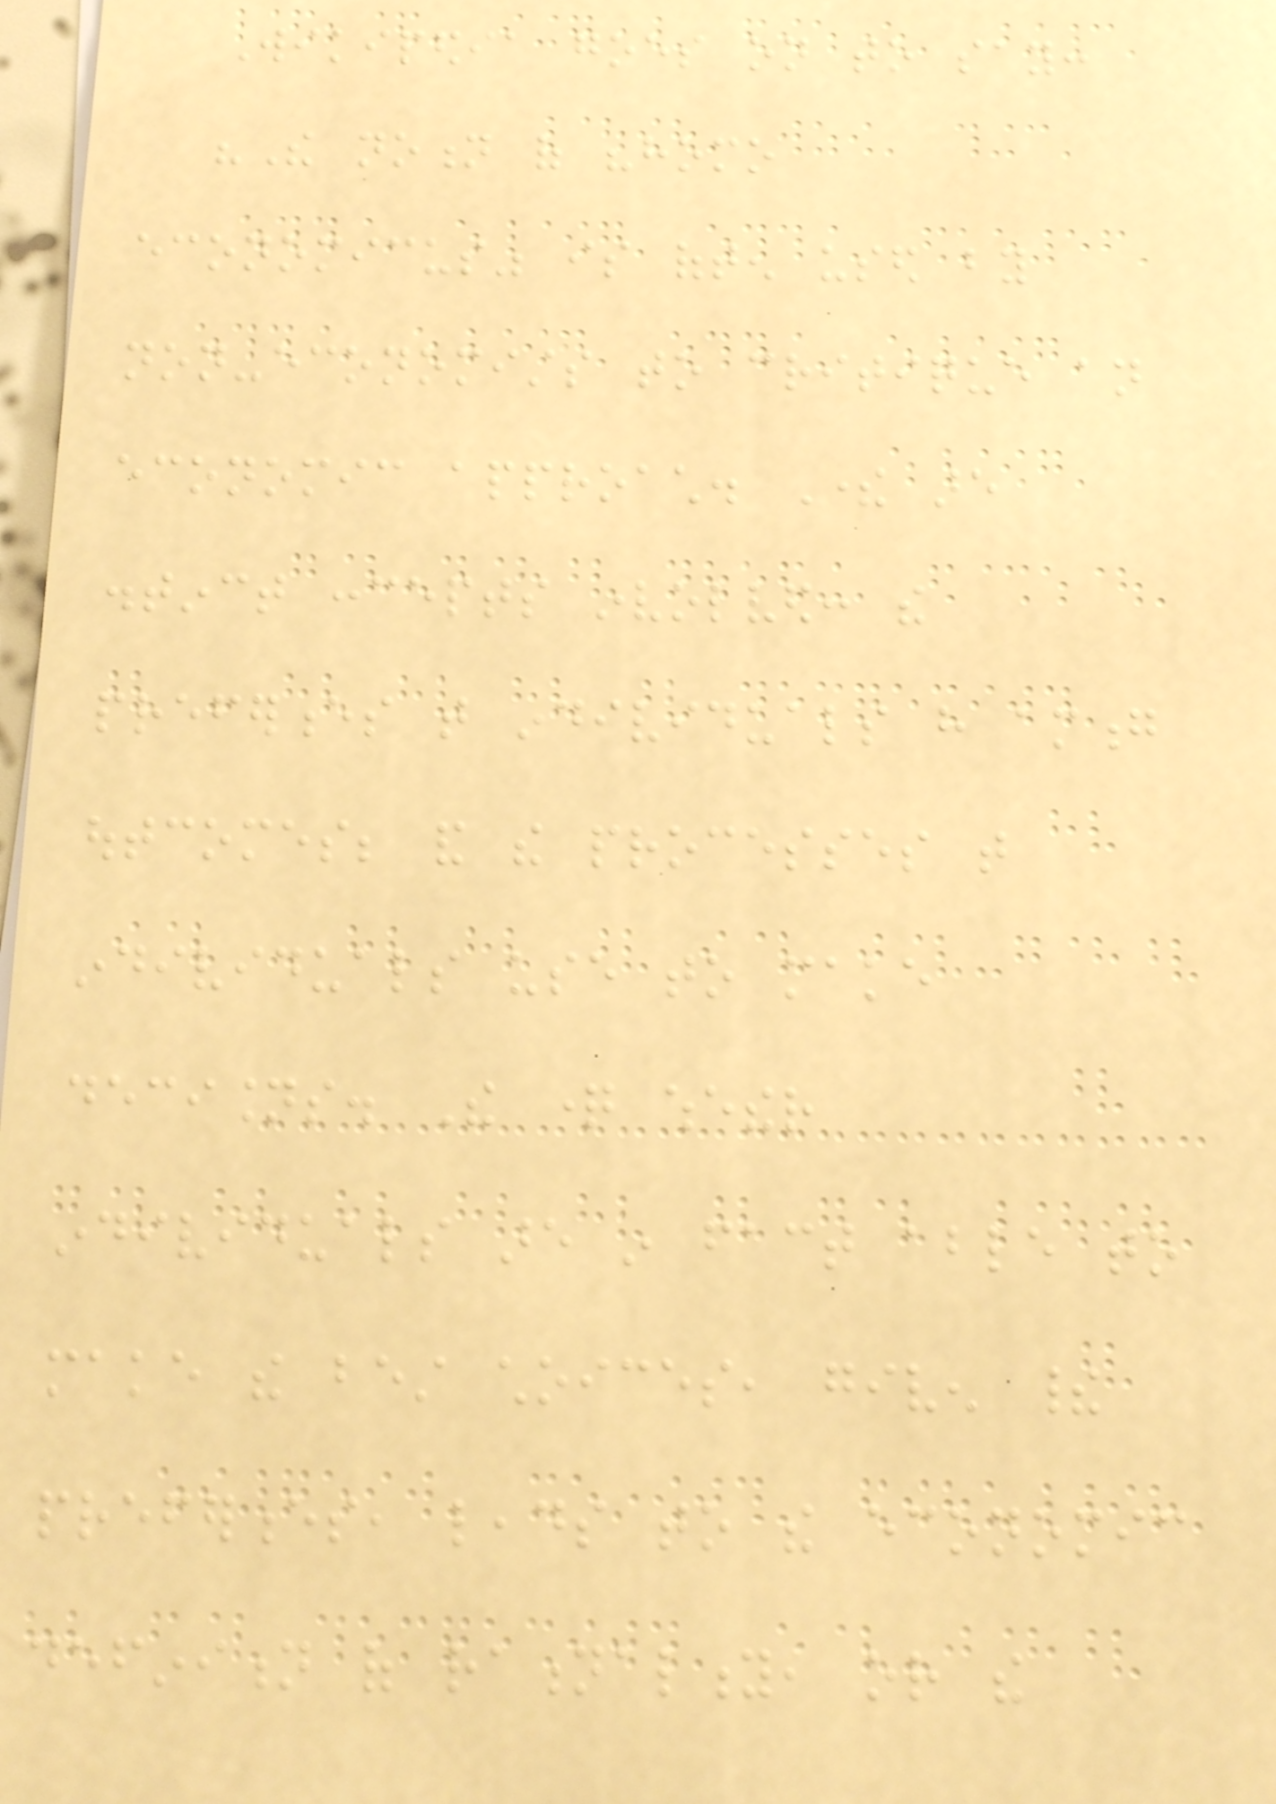Wikipedia goes on to say:
"The notion of "homo
economicus" is often used by
non-economists to critique an
economic approach. There are
distinct concepts involved: the
preferences that individuals have among
outcomes; and the processes that
individuals use to make
decisions. The question whether
individuals are in fact able to
make the best choices, given their
preferences, leads to the economic
definition of rationality, or the
